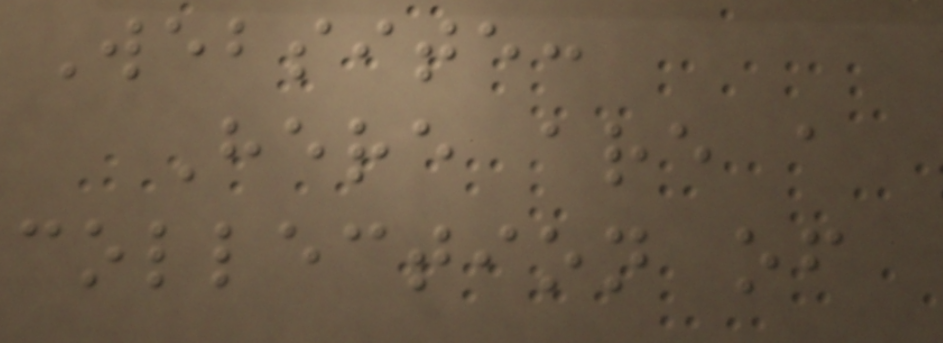Website:
Here are a
collection of
